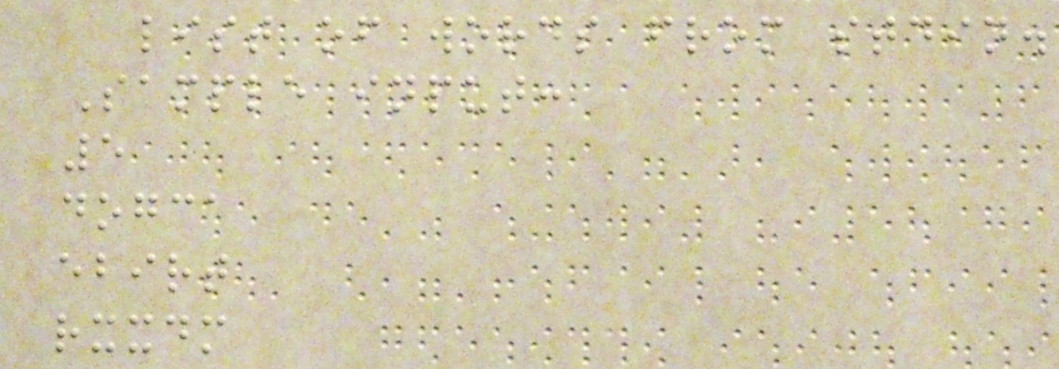list of words from stdin.
Sample input:
5
dogca
ebirt
rxxdm
